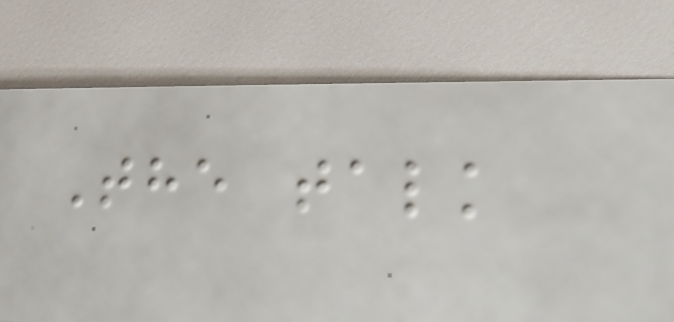The talk
